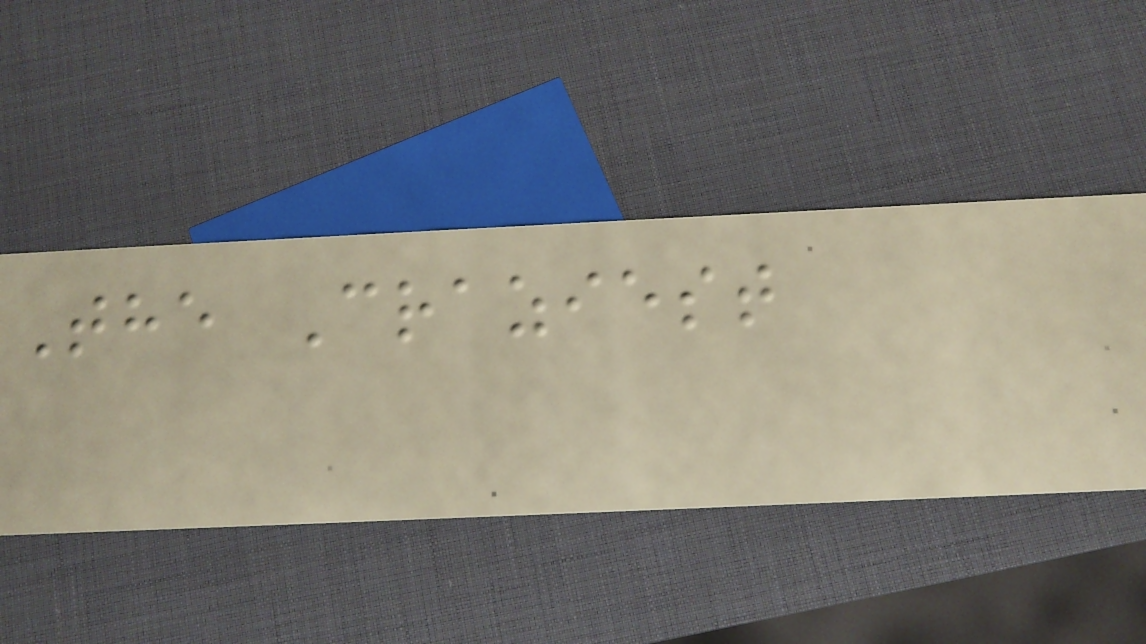The Craziest
